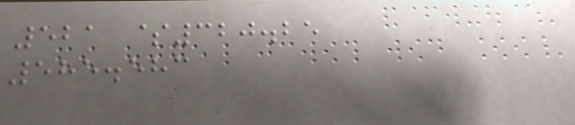521 $320.25
585.583
